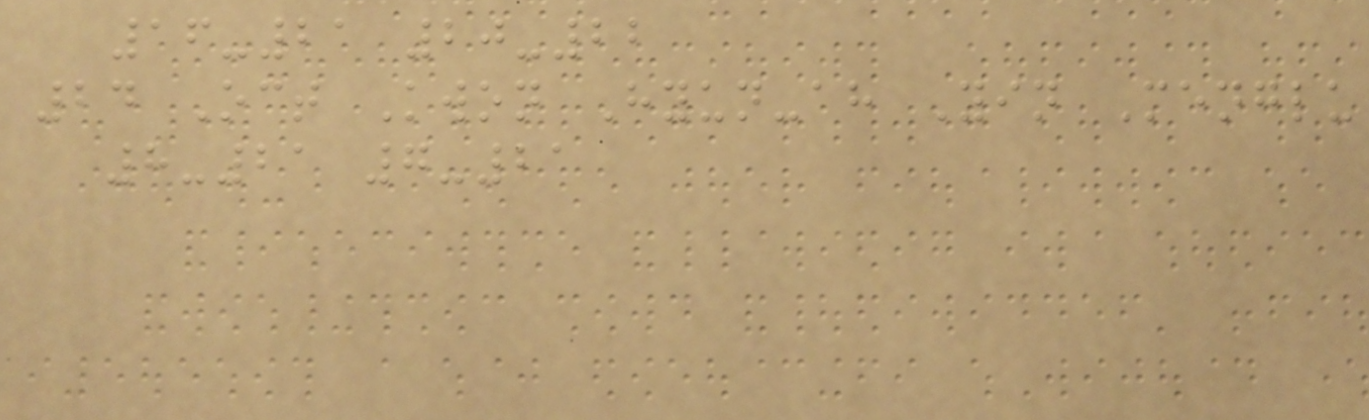16-21 20-22
24 Oct Kwon Hyun-ah Yin Menglu
8-21 7-21
